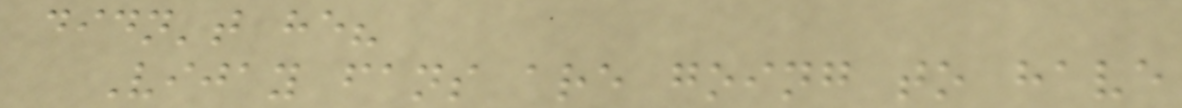didn't he?
Vijay fans are going to have
